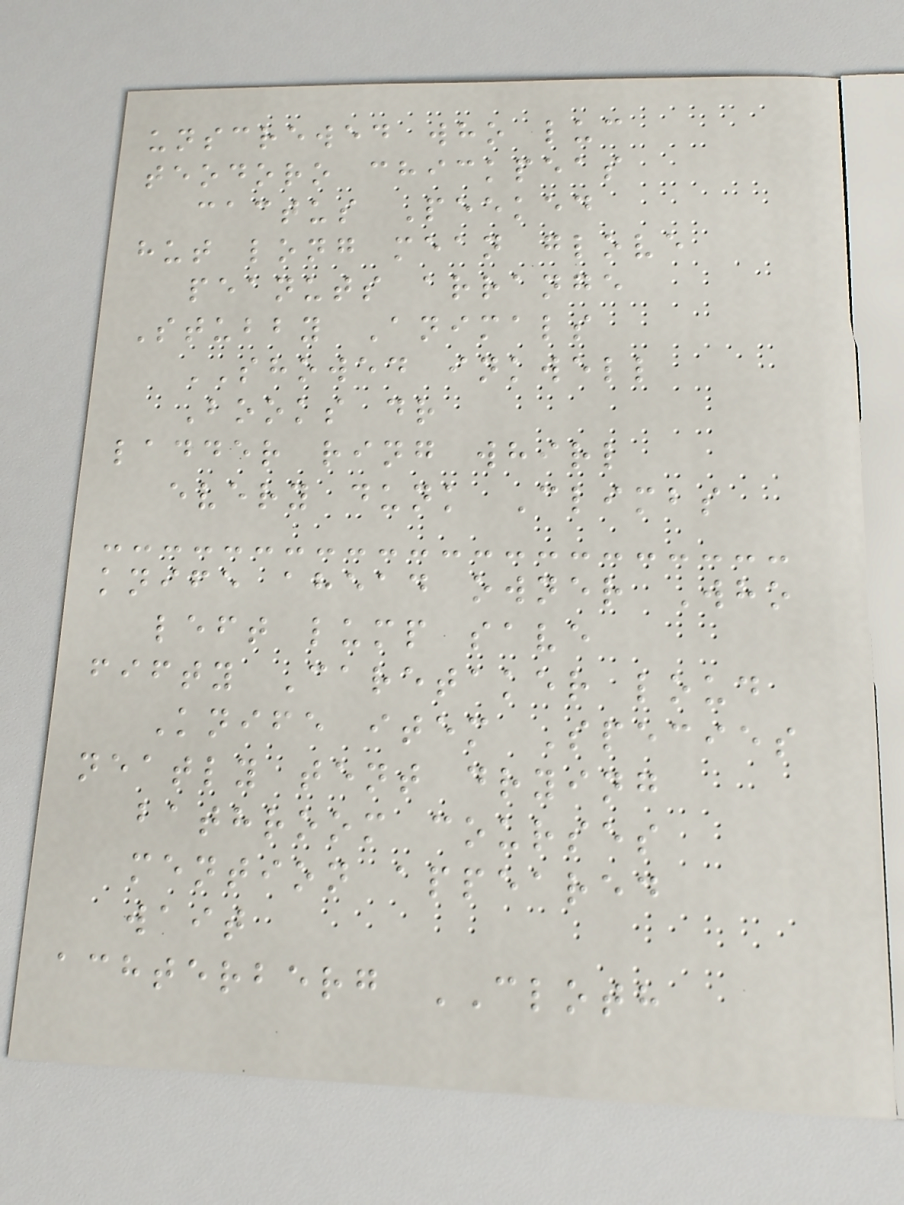unscrewed who luc
teodoro chickpeas
cactus Peeked
hut long mean glove
peanuts arrange
Stubby Animals
SHOWED inkwell
Books dr
ladder ring whirl
every dunk Climbs
knife ahead owner Who
left lump save
fifty Caretaker loud
Knife item Species
neatly tent drying
bathroom courses
mention appeared
wait
achterberg CLOTH
